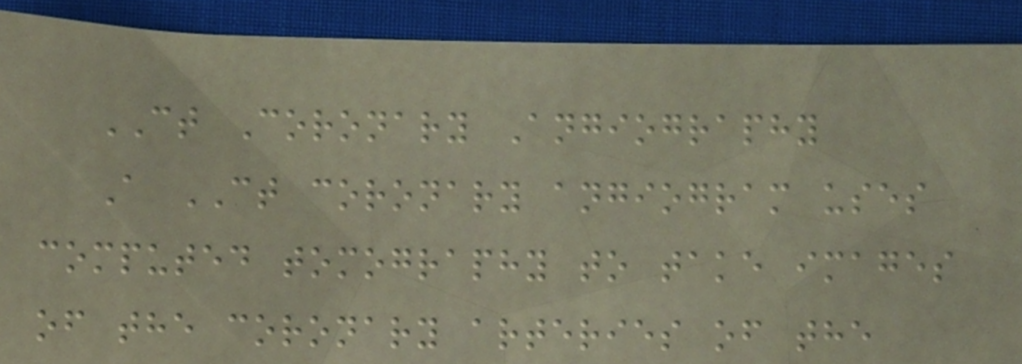CT Coronary Angiography
A CT coronary angiogram uses
computed tomography to take images
of the coronary arteries of the
